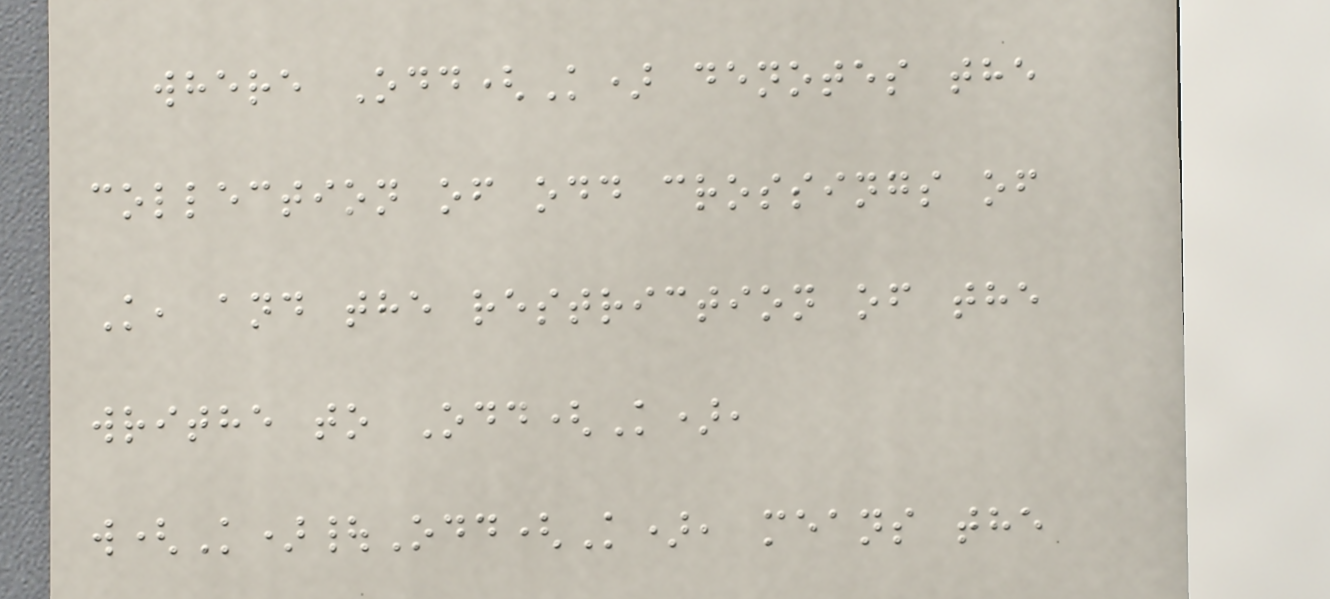where Odd(K) denotes the
collection of odd crossings of
K, and the restriction of the
writhe to Odd(K),
w(K)|Odd(K), means the
